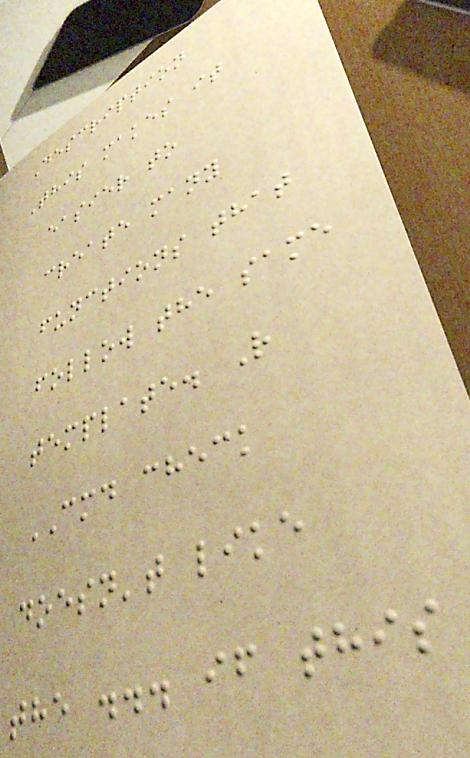Description
This makes it
easier to
create many
functions that
follow the same
template. R
CMD check
doesn't like
the ... if this
